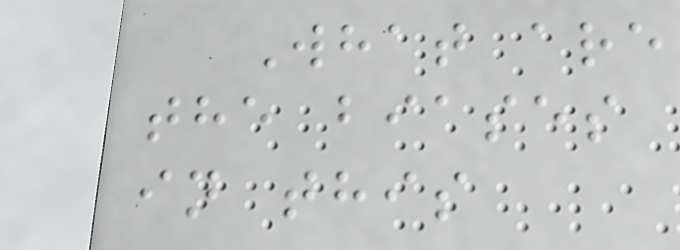What are
the biases
in this
